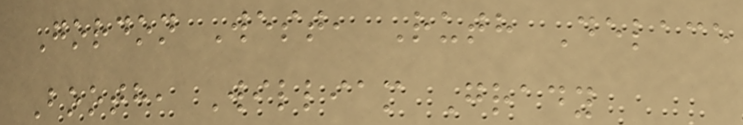Gordon West, Ruth Delace
Booth, William Grady
